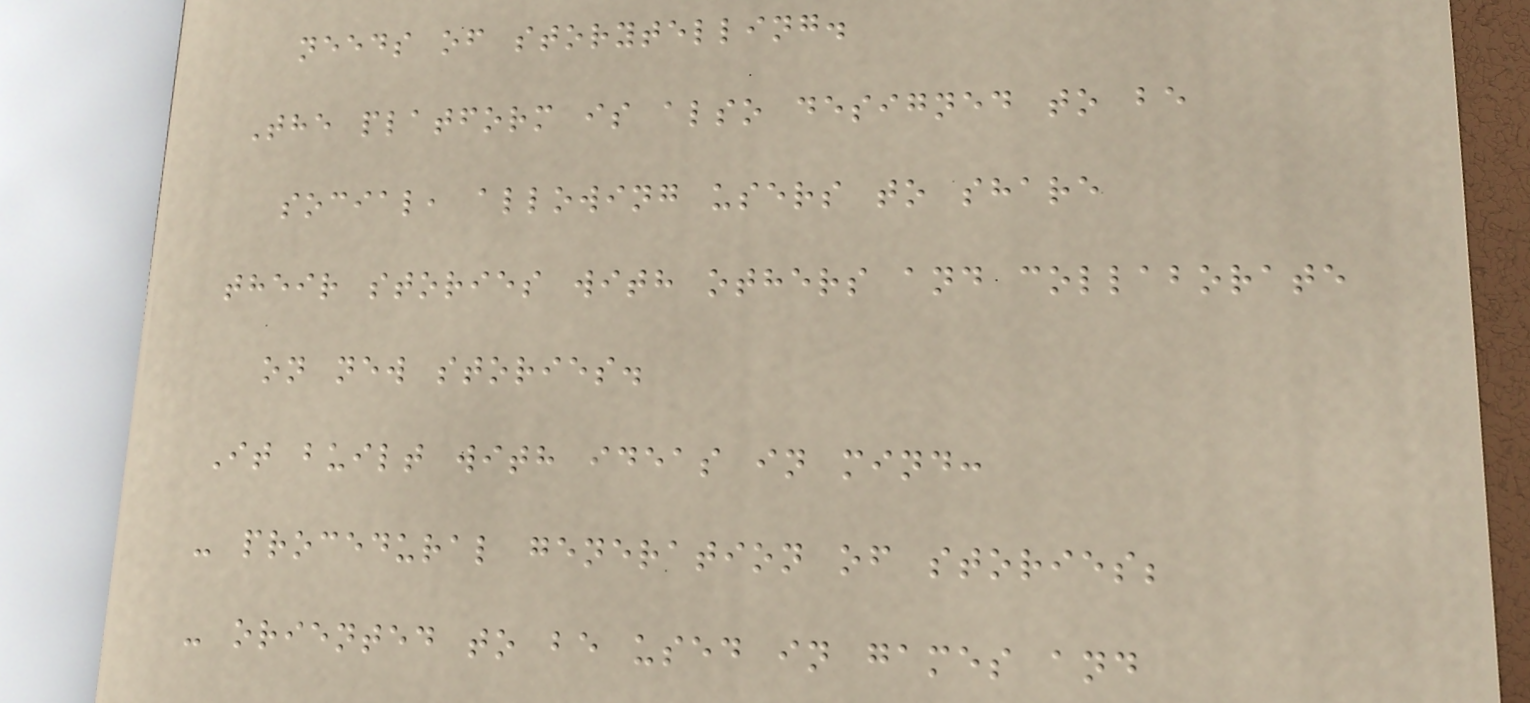needs of storytelling.
The platform is also designed to be
social, allowing users to share
their stories with others and collaborate
on new stories.
It built with ideas in mind:
- procedural generation of stories;
- oriented to be used in games and
